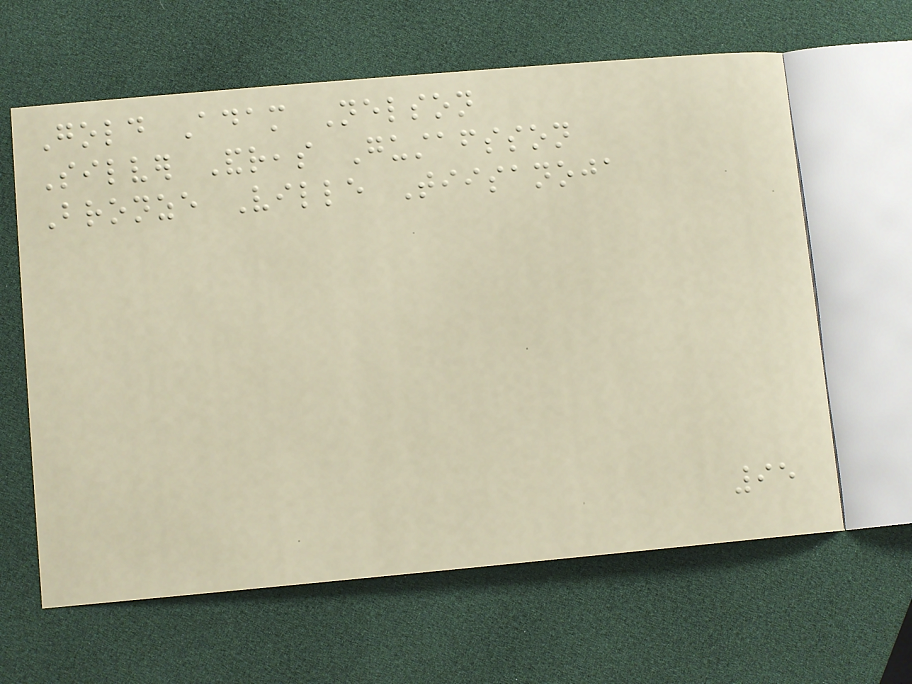Gold Adam Nelson
Silver Andreas Gustafsson
Bronze Ville Tiisanoja
95
